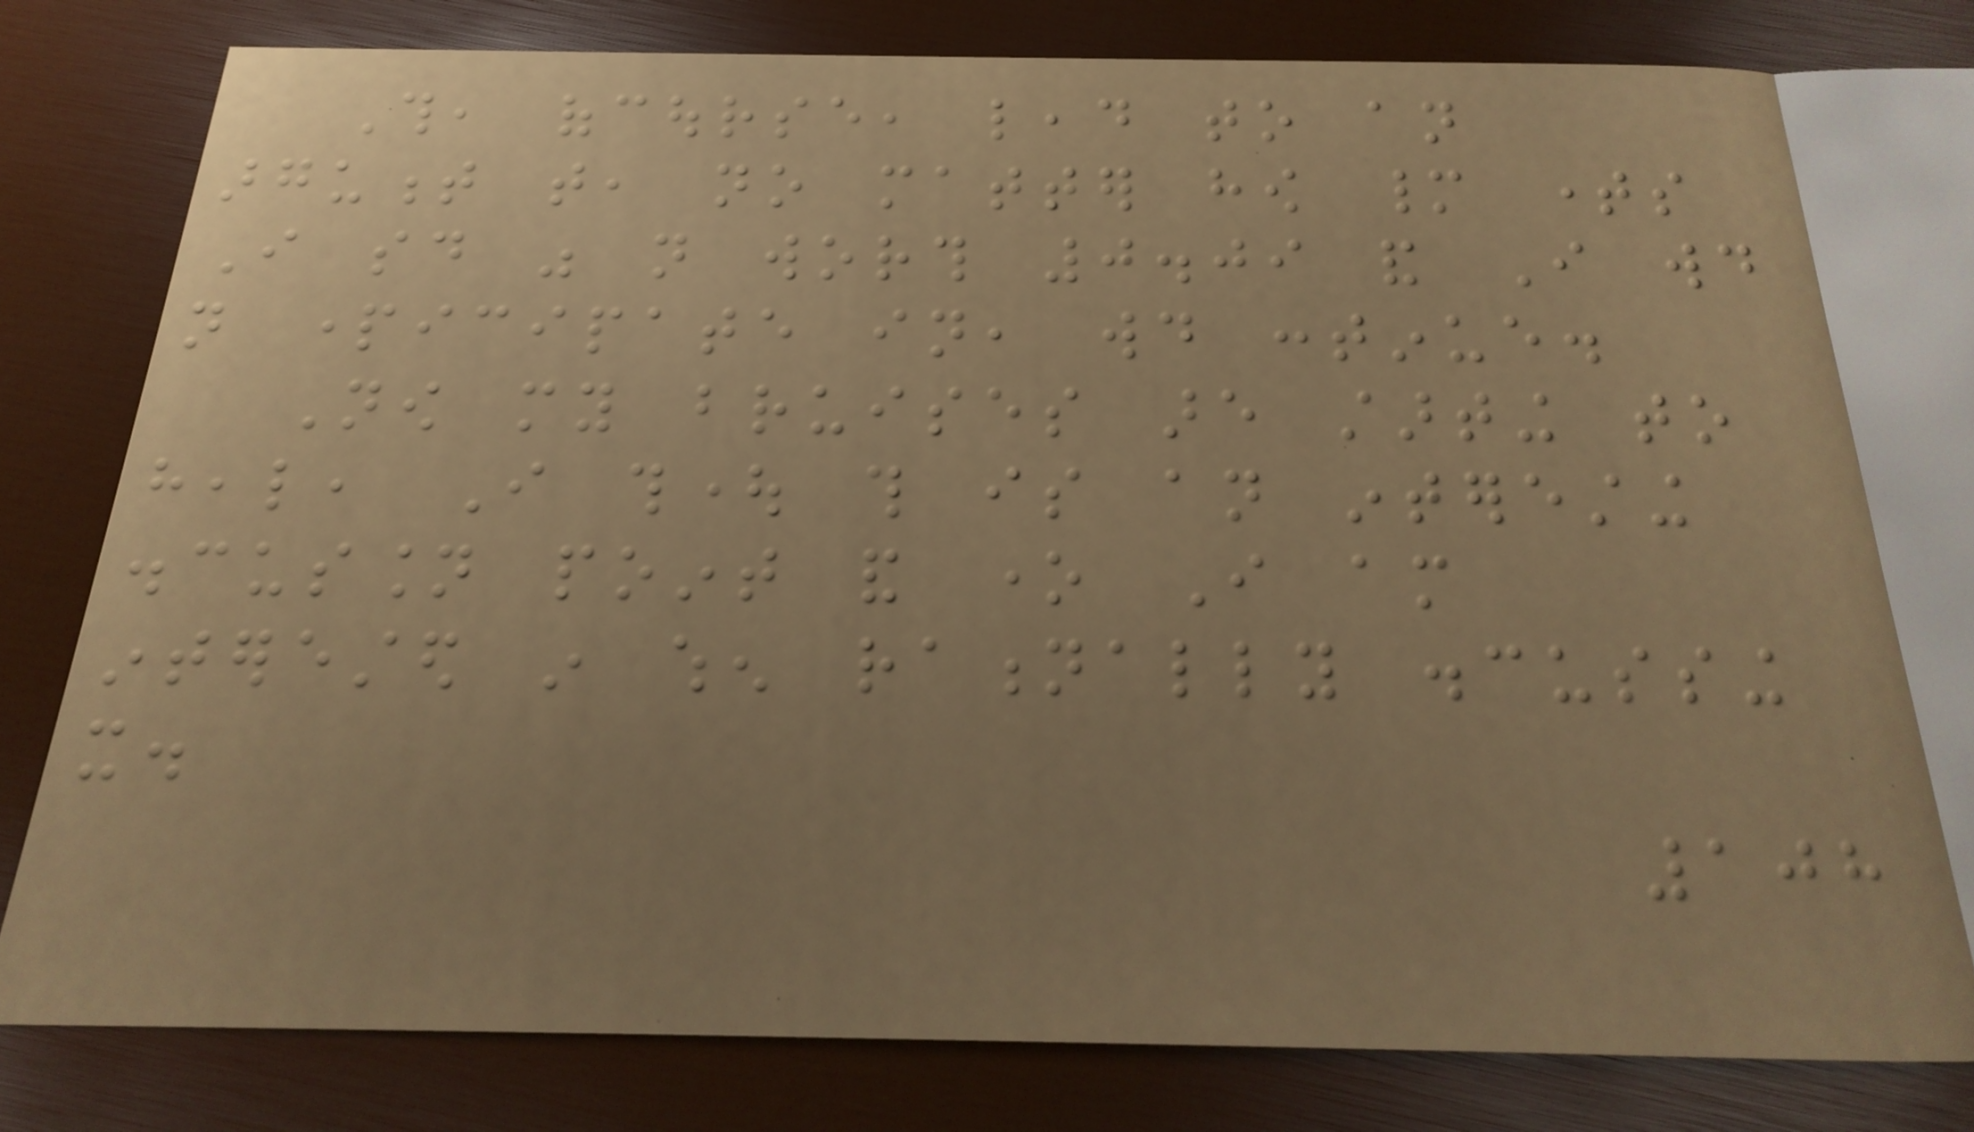This, ofcourse, lead to an
argument that, no matter how many times
I said was not worth 0.09 and I would
not participate in, would continue.
Now my bruises are starting to
heal, I thought this is an interesting
discussion point and one I am
interested in when rationally discussing
it.
108
